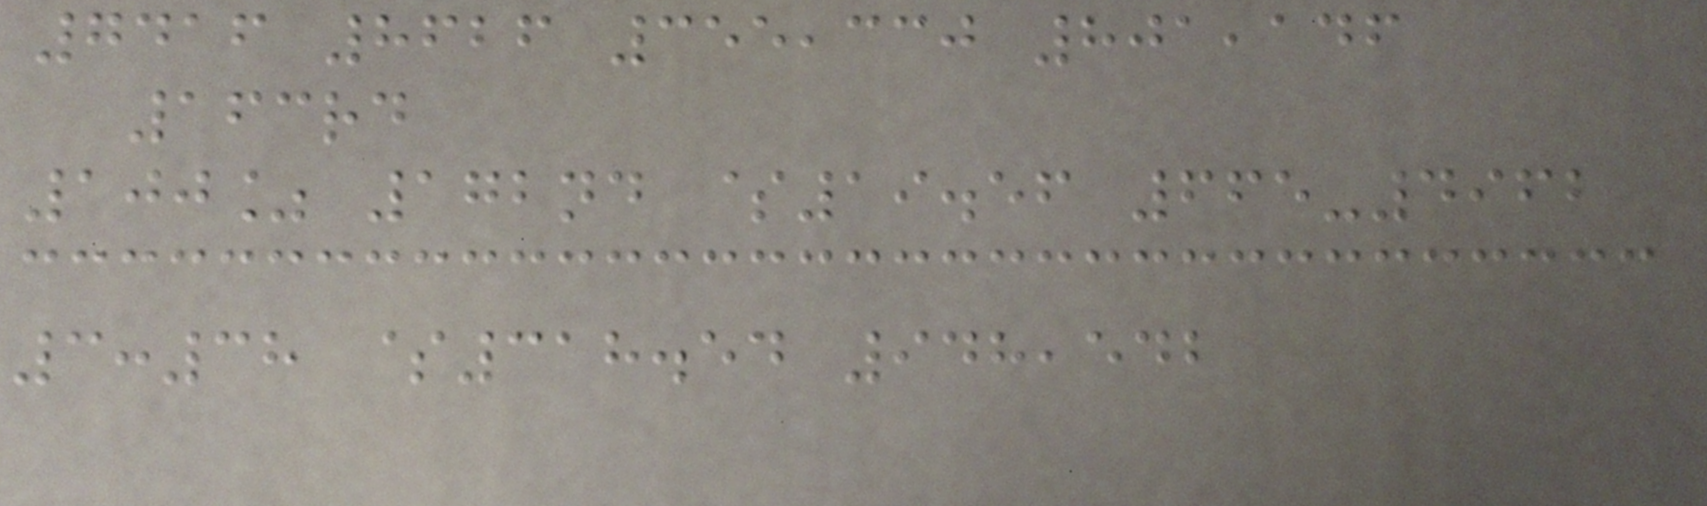7416 8626 355,330 801,146
163rd
100% 172nd $19.56 665-4962
3:38 $318.54 948,542
